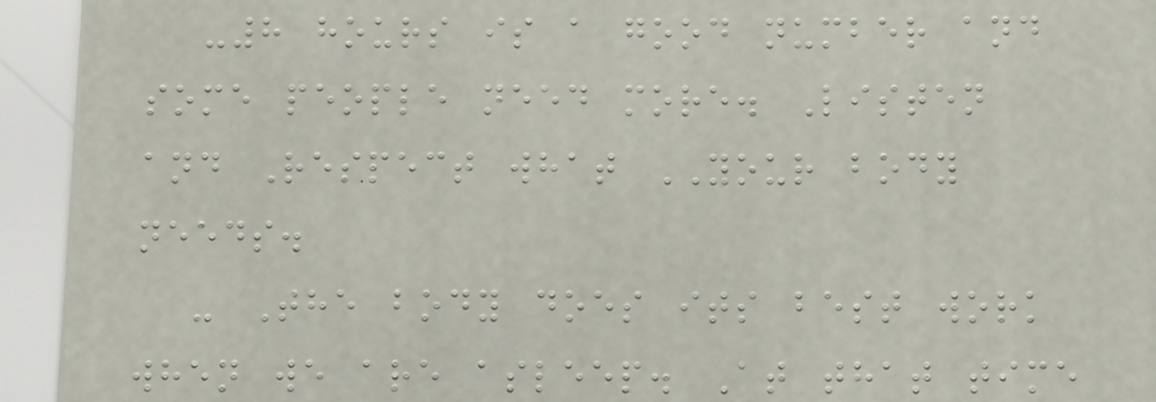-8 hours is a good number and
some people need more. Listen
and Respect what YOUR body
needs.
- The body does its best work
when we are asleep. At that time
